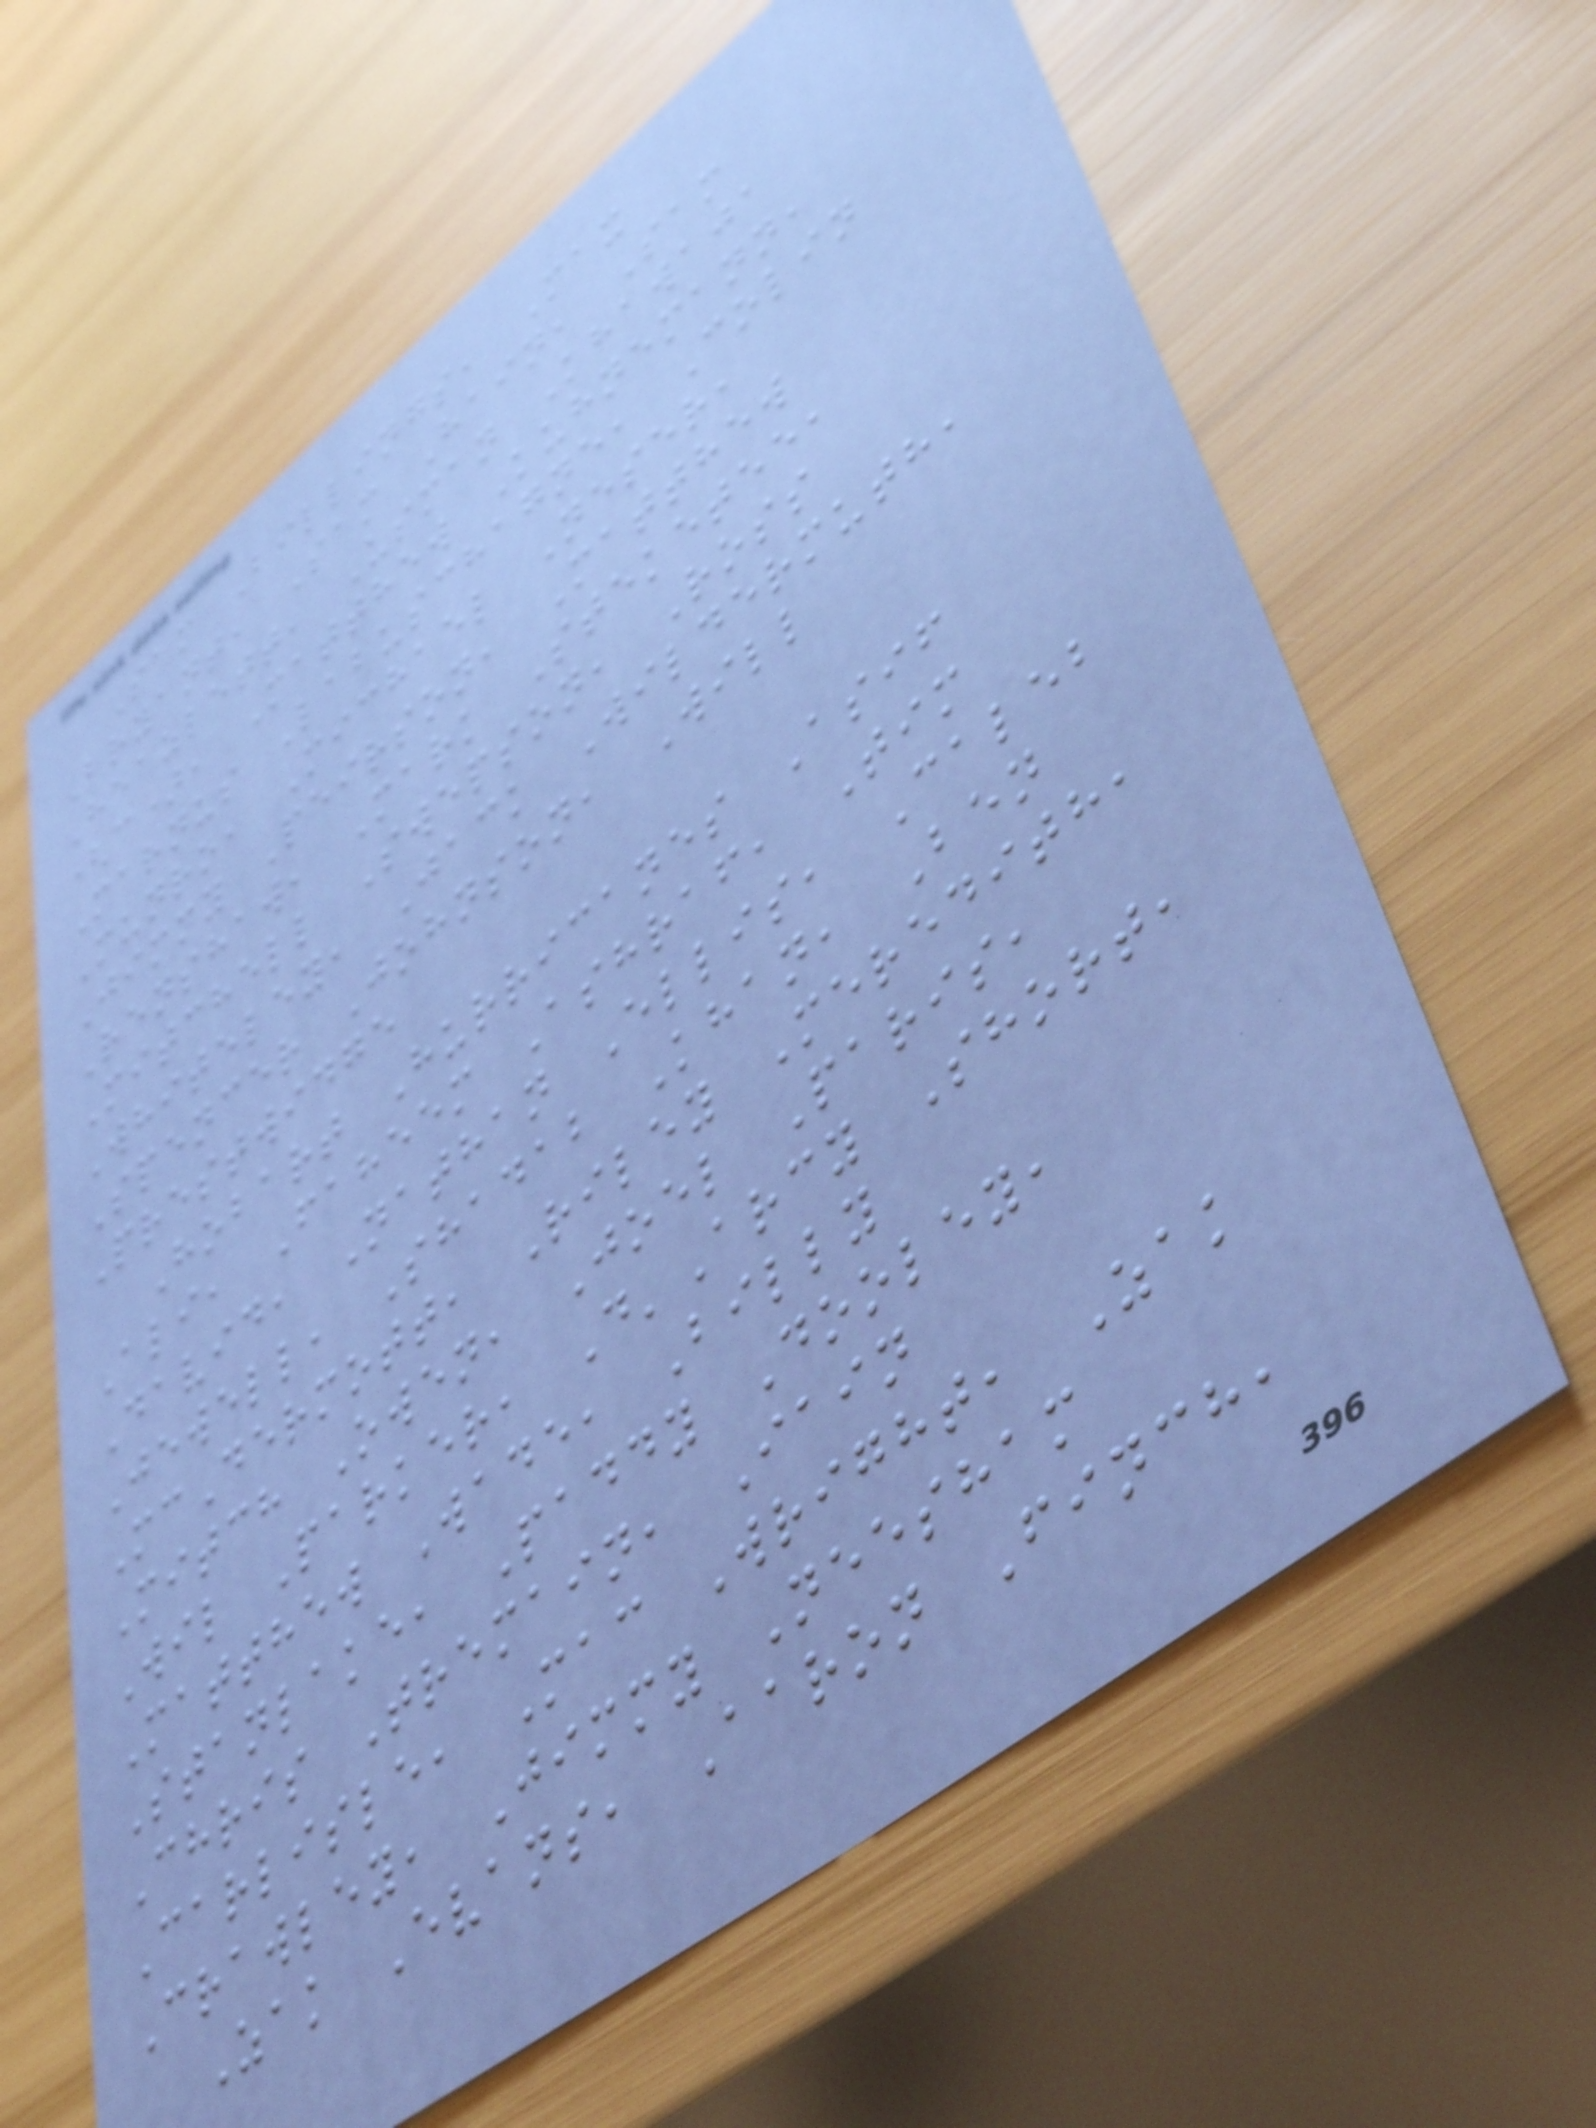Sam Billings, Max
Bryant, Sam Hain, Sam
Heazlett, Usman Khawaja
(c), Matthew Kuhnemann,
Marnus Labuschagne, Colin
Munro, Michael Neser,
Jimmy Peirson, Matthew
Renshaw, Mark Steketee,
Mitchell Swepson, Ross
Whiteley, Jack Wildermuth,
Spencer Johnson, Will
Prestwidge
Hobart Hurricanes Asif
Ali, Faheem Ashraf, Tim
David, Nathan Ellis, Caleb
Jewell, Shadab Khan, Ben
McDermott, Riley Meredith,
Mitch Owen, Joel Paris,
Wil Parker, D'Arcy Short,
Matthew Wade, Billy
Stanlake, Paddy Dooley,
Chris Tremain, Iain
Carlisle, Mac Wright, Zak
Crawley, Jimmy Neesham
Zak Evans, Aaron Finch,
